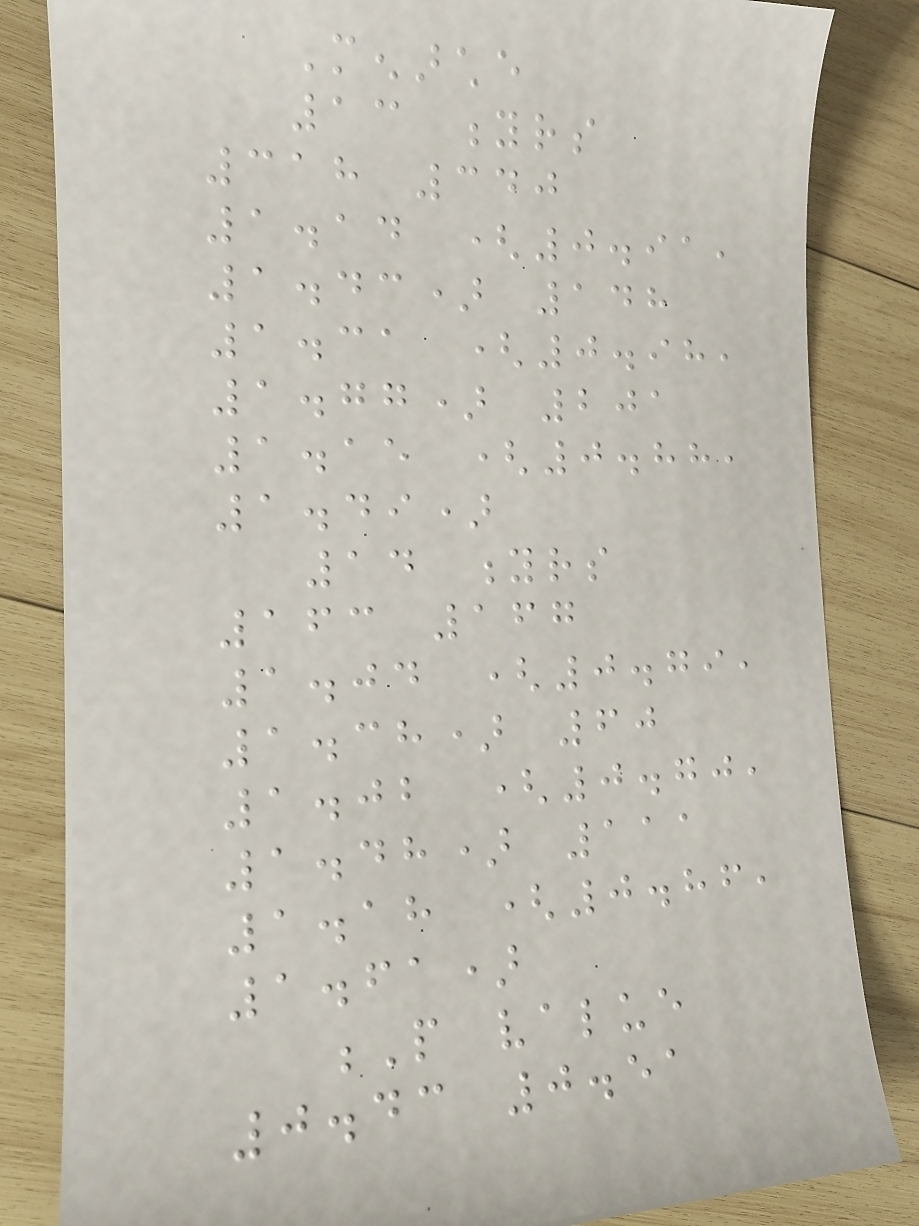Menarche
13 yrs
318 340
1.14 (0.91,
1.43) 148
1.31 (0.98,
1.77) 201
1.15 (0.88,
1.49)
14 yrs
163 167
1.04 (0.79,
1.38) 60
1.02 (0.70,
1.48) 111
1.18 (0.86,
1.61)
P value
0.43 0.51
